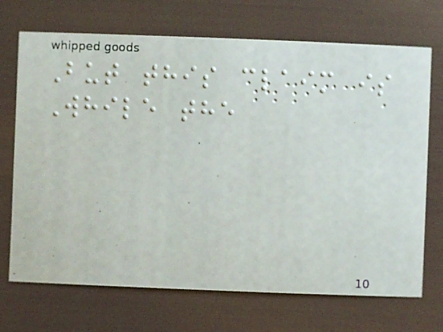But this claim is
While the
